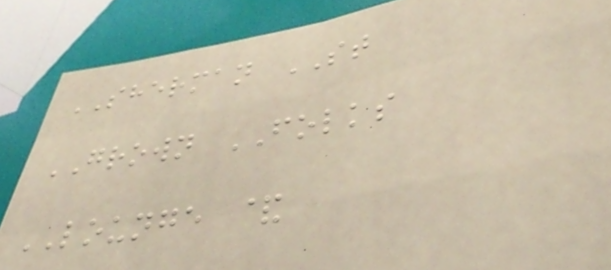SHERMAN ST
GROWN FOLKS
LOUNGE &
